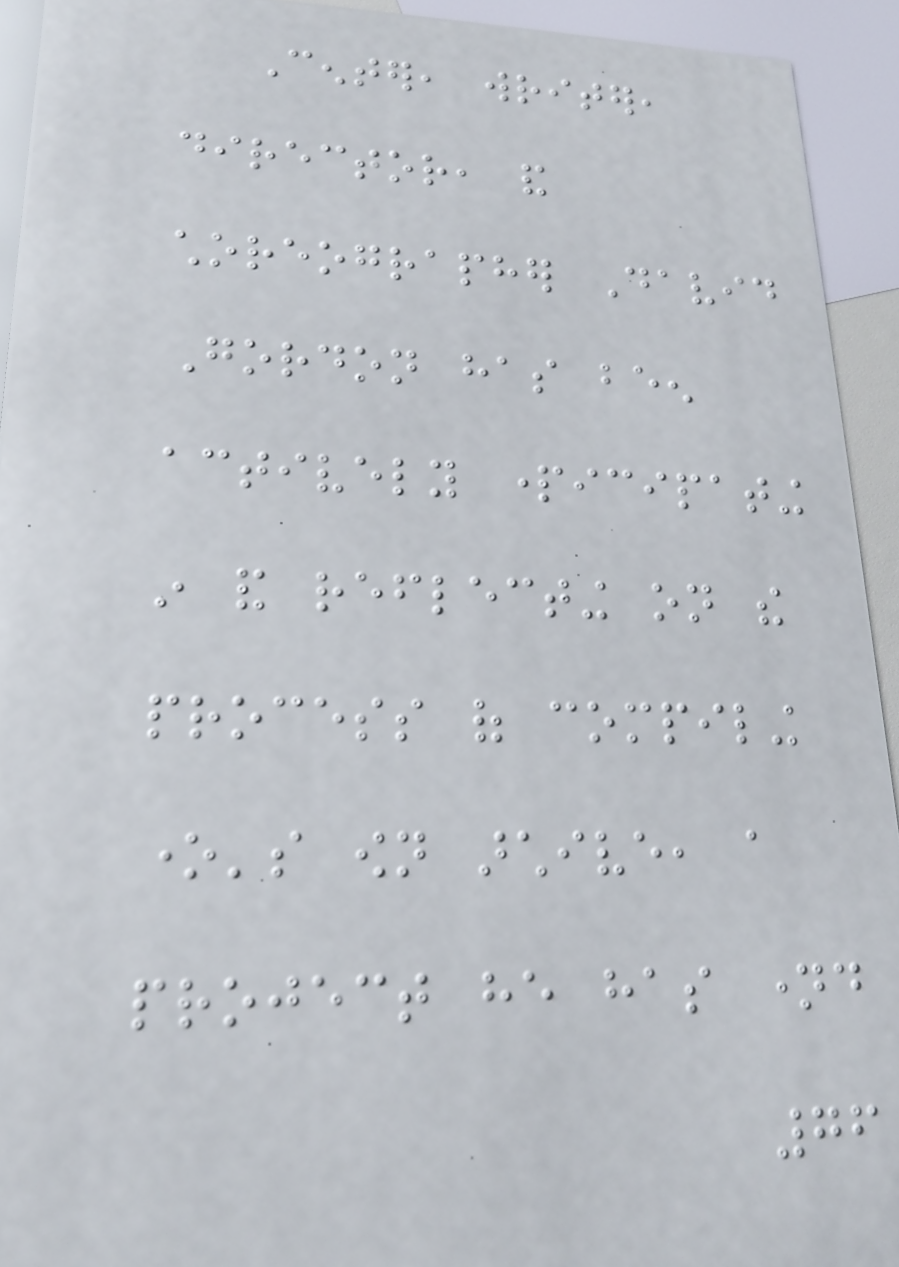Center, writer,
director, and
choreographer David
Gordon has been
actively participating
in and reflecting on the
process of compiling
one's own archive, a
project he has named
76
